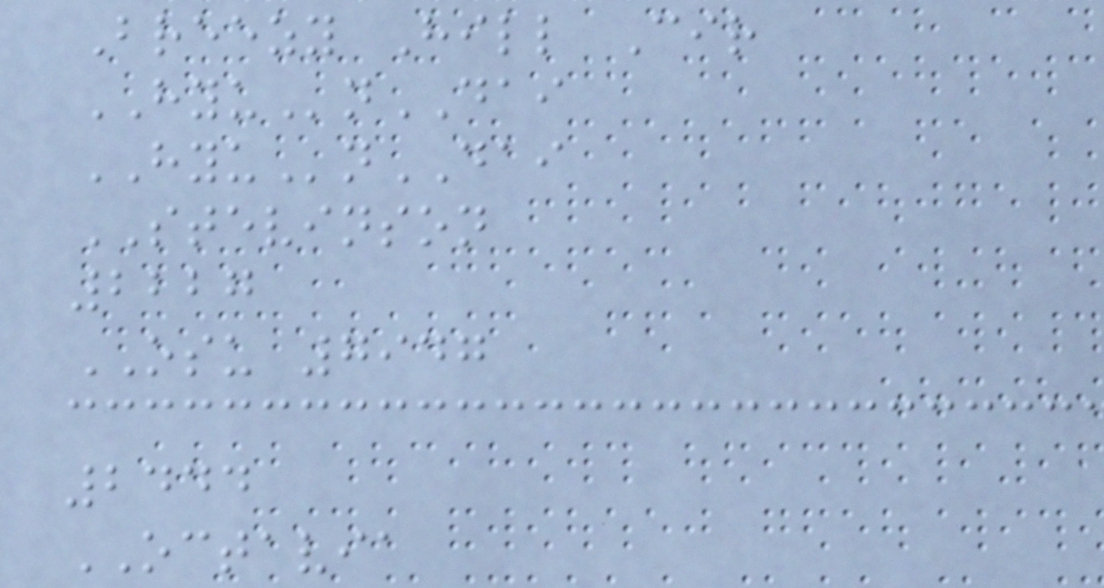Breezy Hill Cir
HYUnDAI
HYUnDAI
STEVINSON
2227
OSU 7947
2444
OCTAVIA
